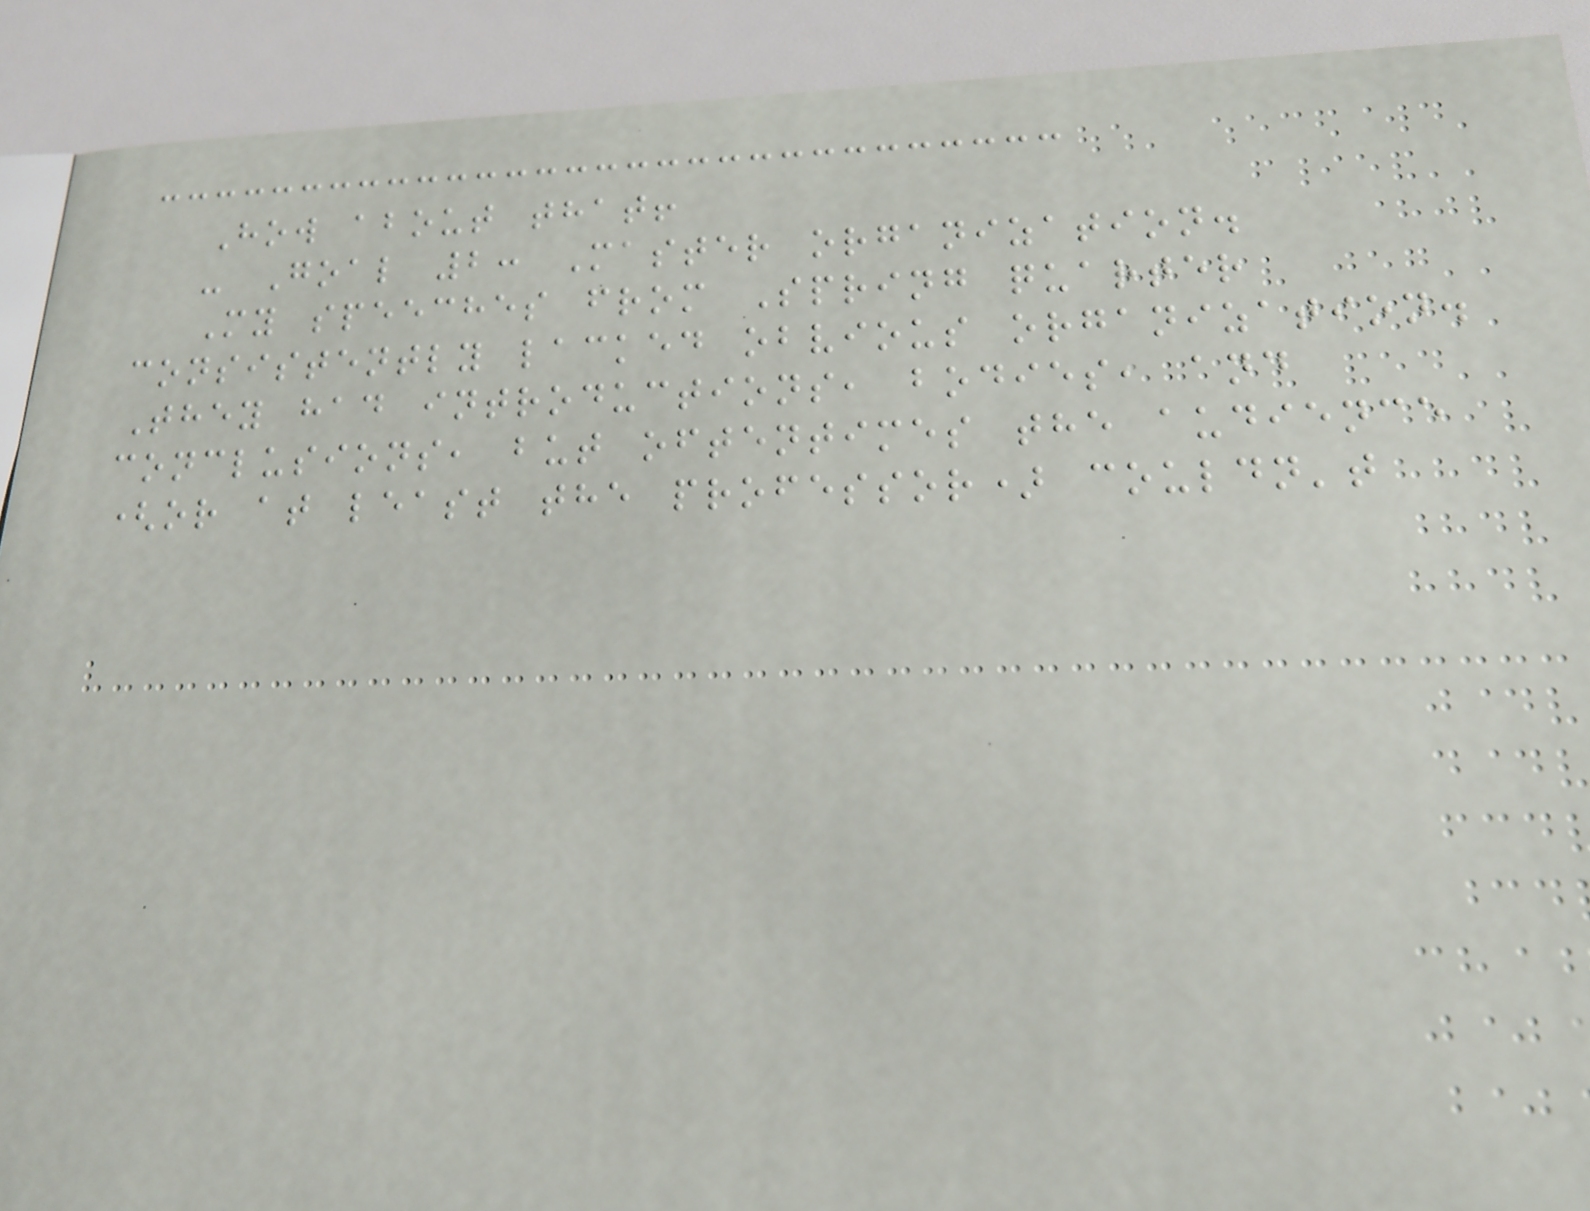How about that!
- Goal 2: Master organization.
My speeches from Spring quarter
consistently lacked obvious organization.
They had introductions, bodies, and
conclusions, but oftentimes the audience
(or at least the professor) couldn't
